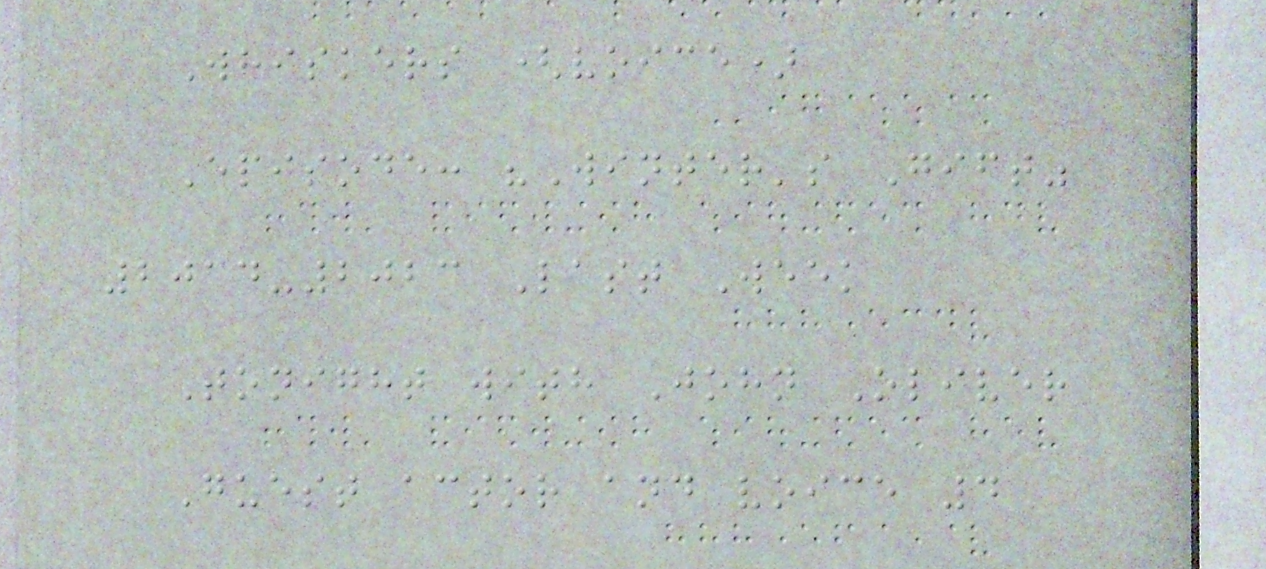Whiskers (voice)
Episode: "Winter's Gift"
2014-2023 Last Week
Tonight with John Oliver
Guest actor and voice 4
